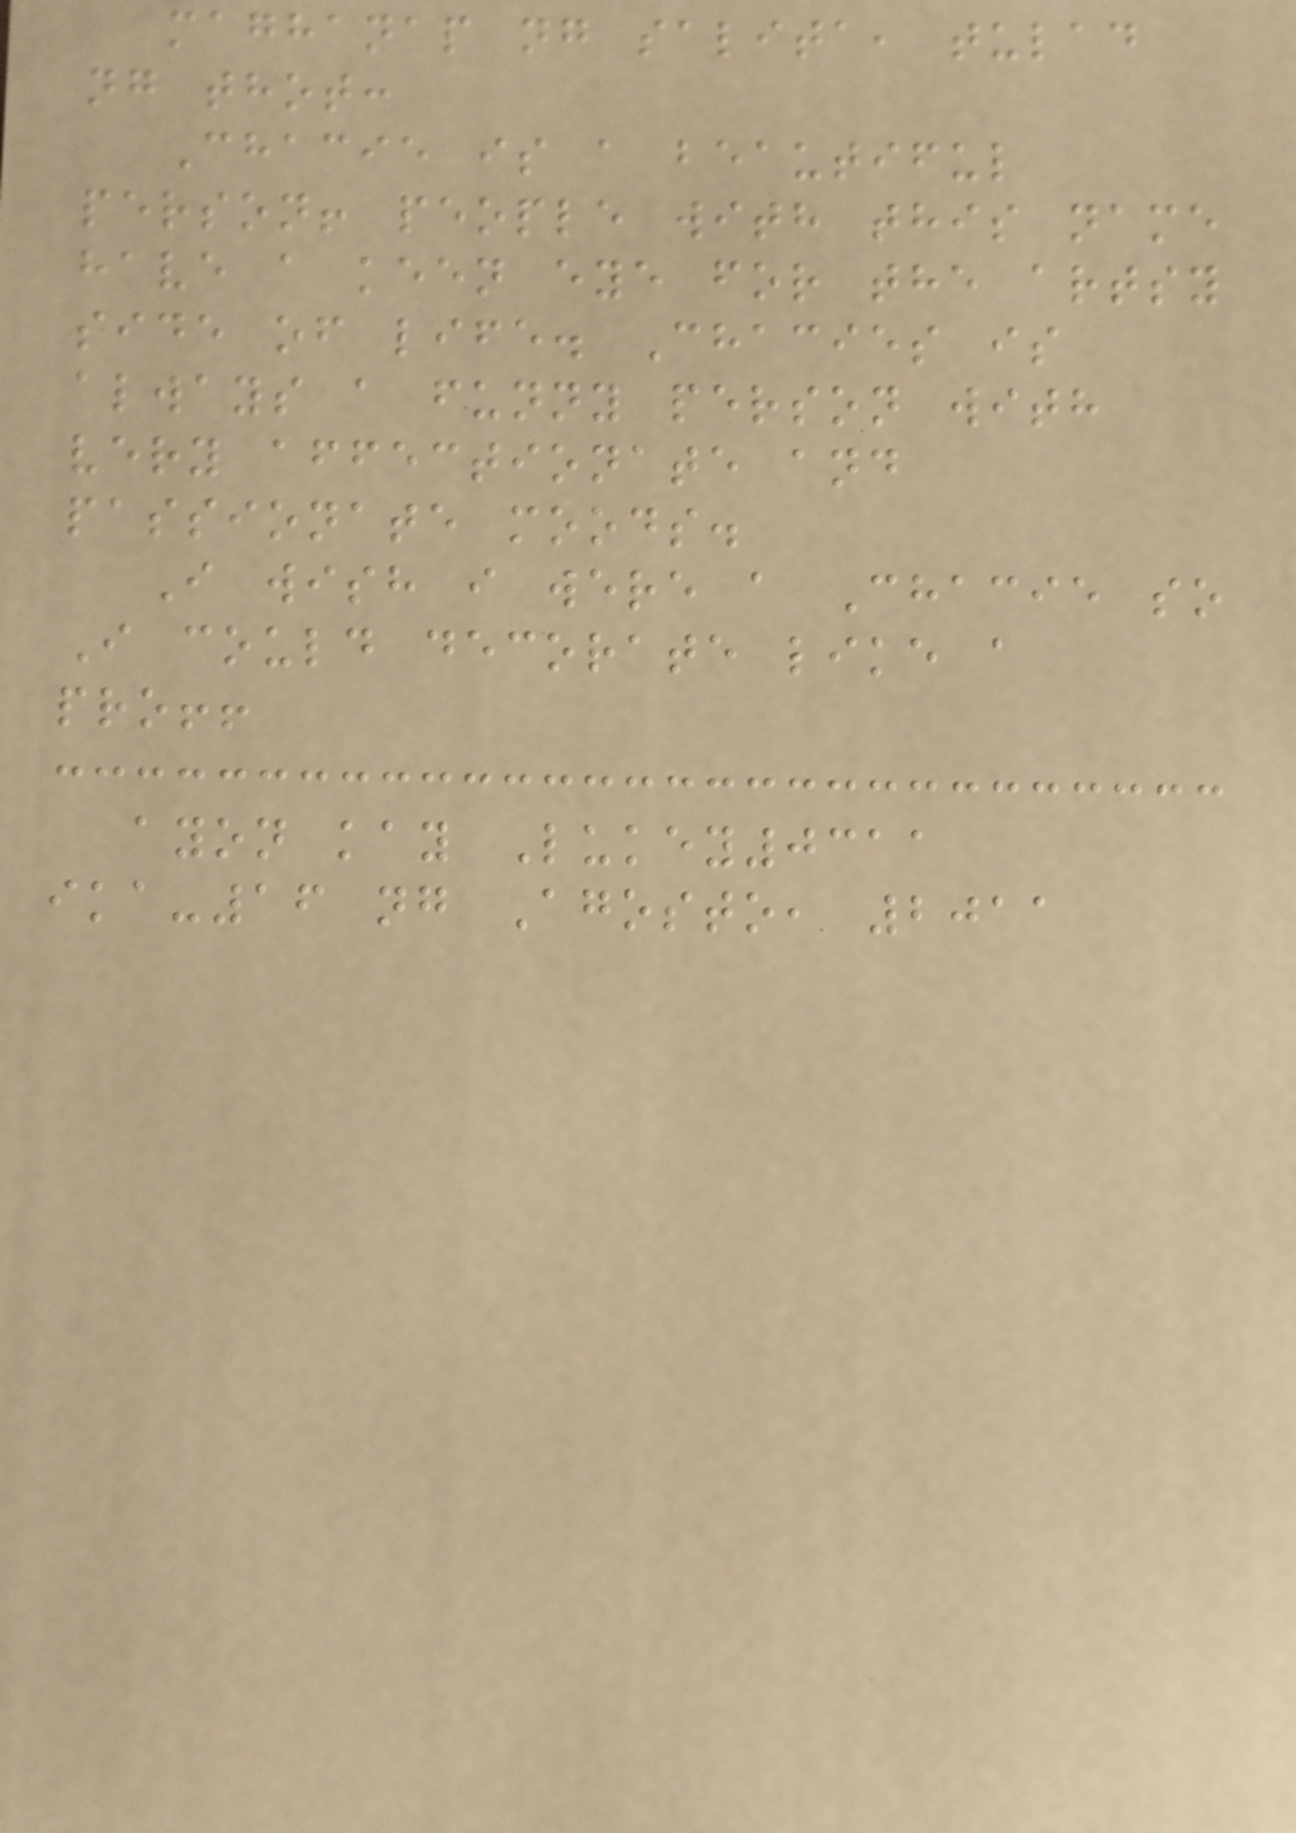maghanap ng salita, tulad
ng thot:
Chacie is a beautiful
person! people with this name
have a keen eye for the artsy
side of life. Chacies is
always a funny person with
very affectionate and
passionate moods.
I wish i were a Chacie so
I could decorate like a
pro!!
ayon kay Lukey0311
ika-16 ng Agosto, 2011
